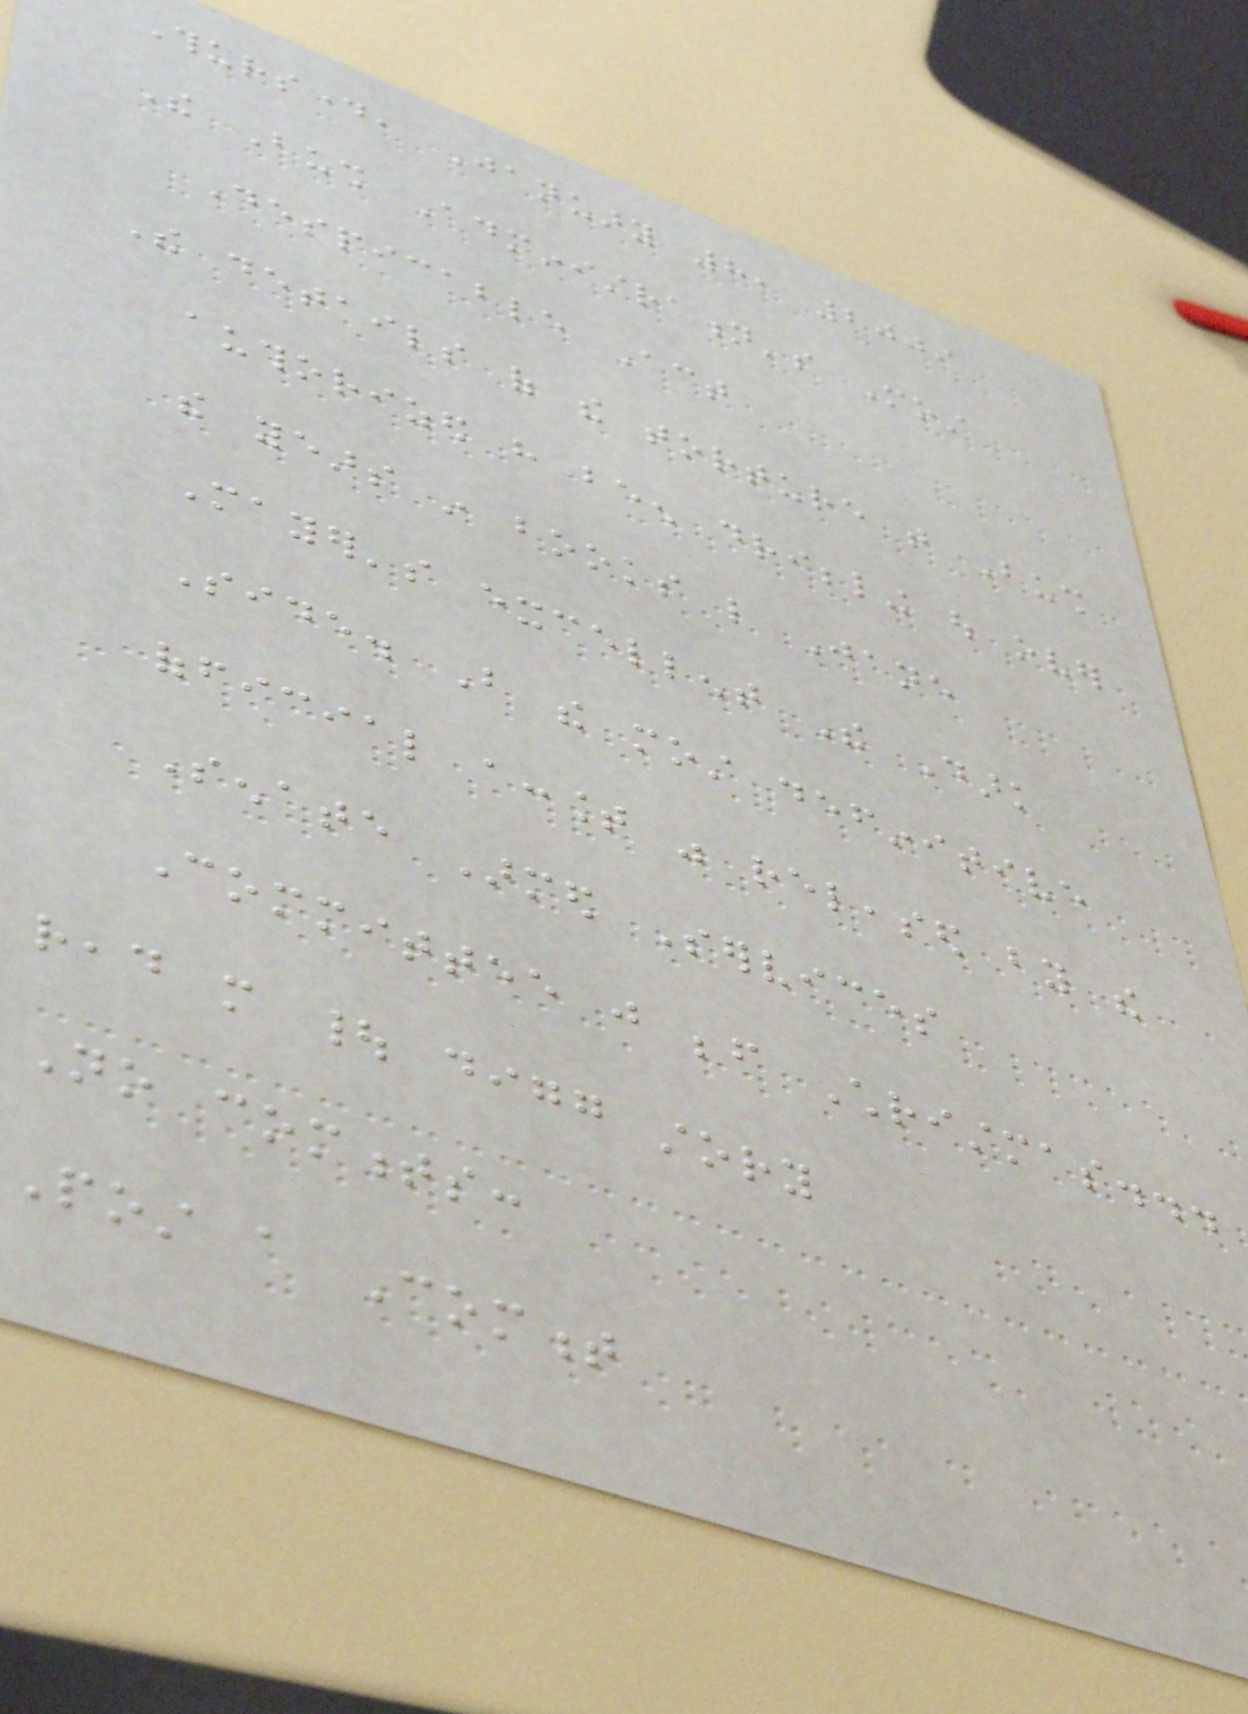Thursday, January 8, 2009
The Bush Administration's Most
Despicable Act
The details of the torture that Bush
authorized have been dribbling out over
the years in books like Jane
Mayer's excellent The Dark
Side. But the most definitive
official account was released by the
Senate Armed Services
Committee just before Christmas...
read more | digg story
No comments:
Post a Comment
